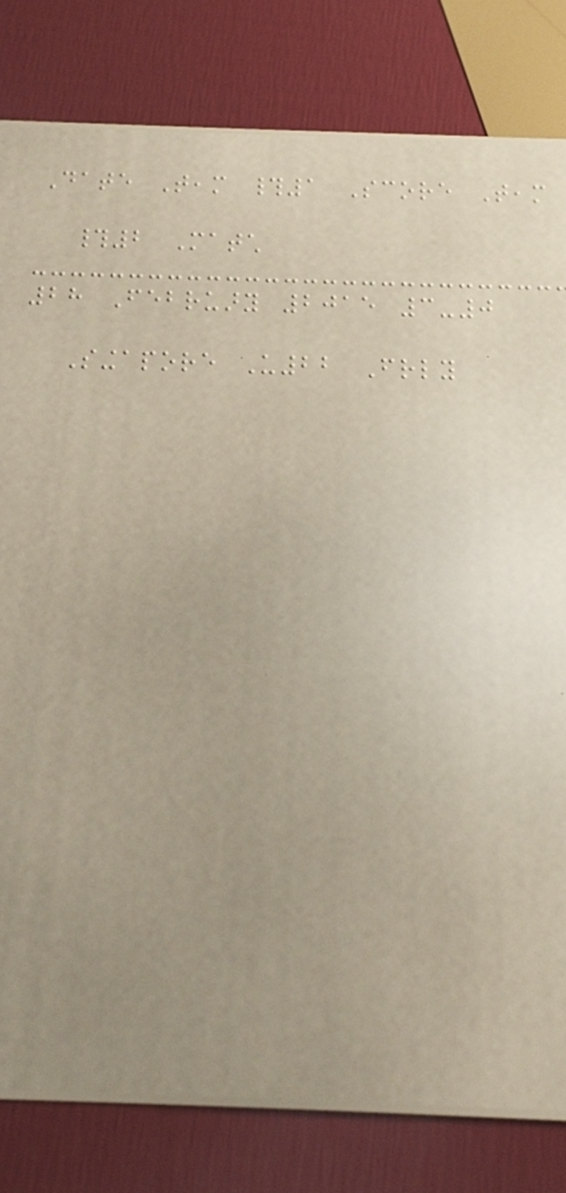Date Team #1 Score Team
#2 Match
28 February 2015 3-0
Singapore U22 Friendly
